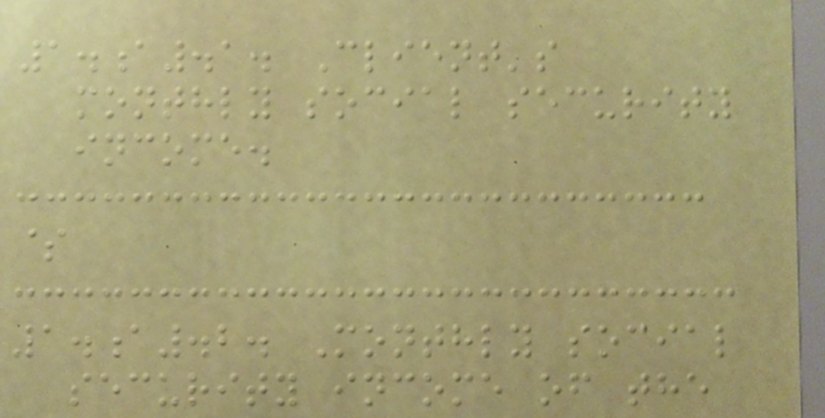1.a.1. Client's
monthly social security
income.
$
1.a.2. Monthly social
security income of the
